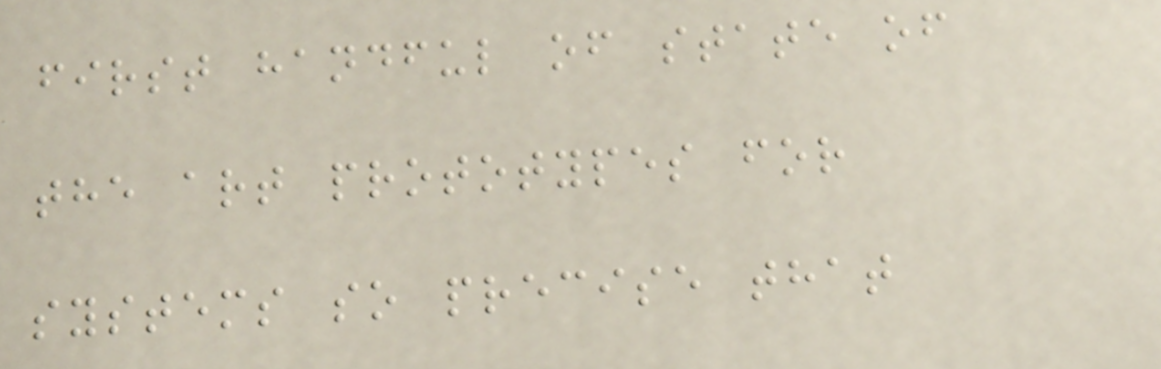first handful of state of
the art prototypes for
systems so precise that
